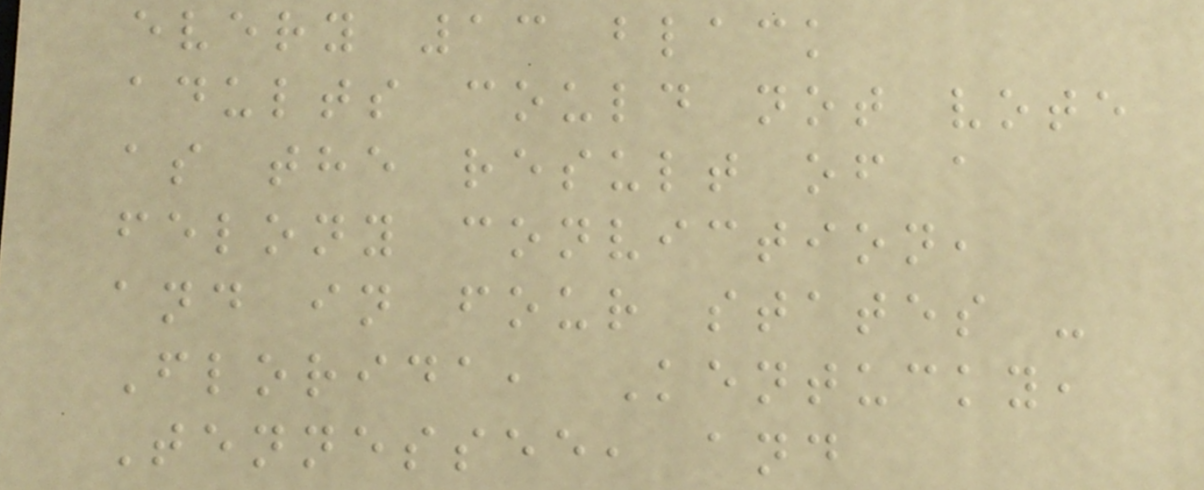every 13 black
adults could not vote
as the result of a
felony conviction,
and in four states -
Florida, Kentucky,
Tennessee, and
